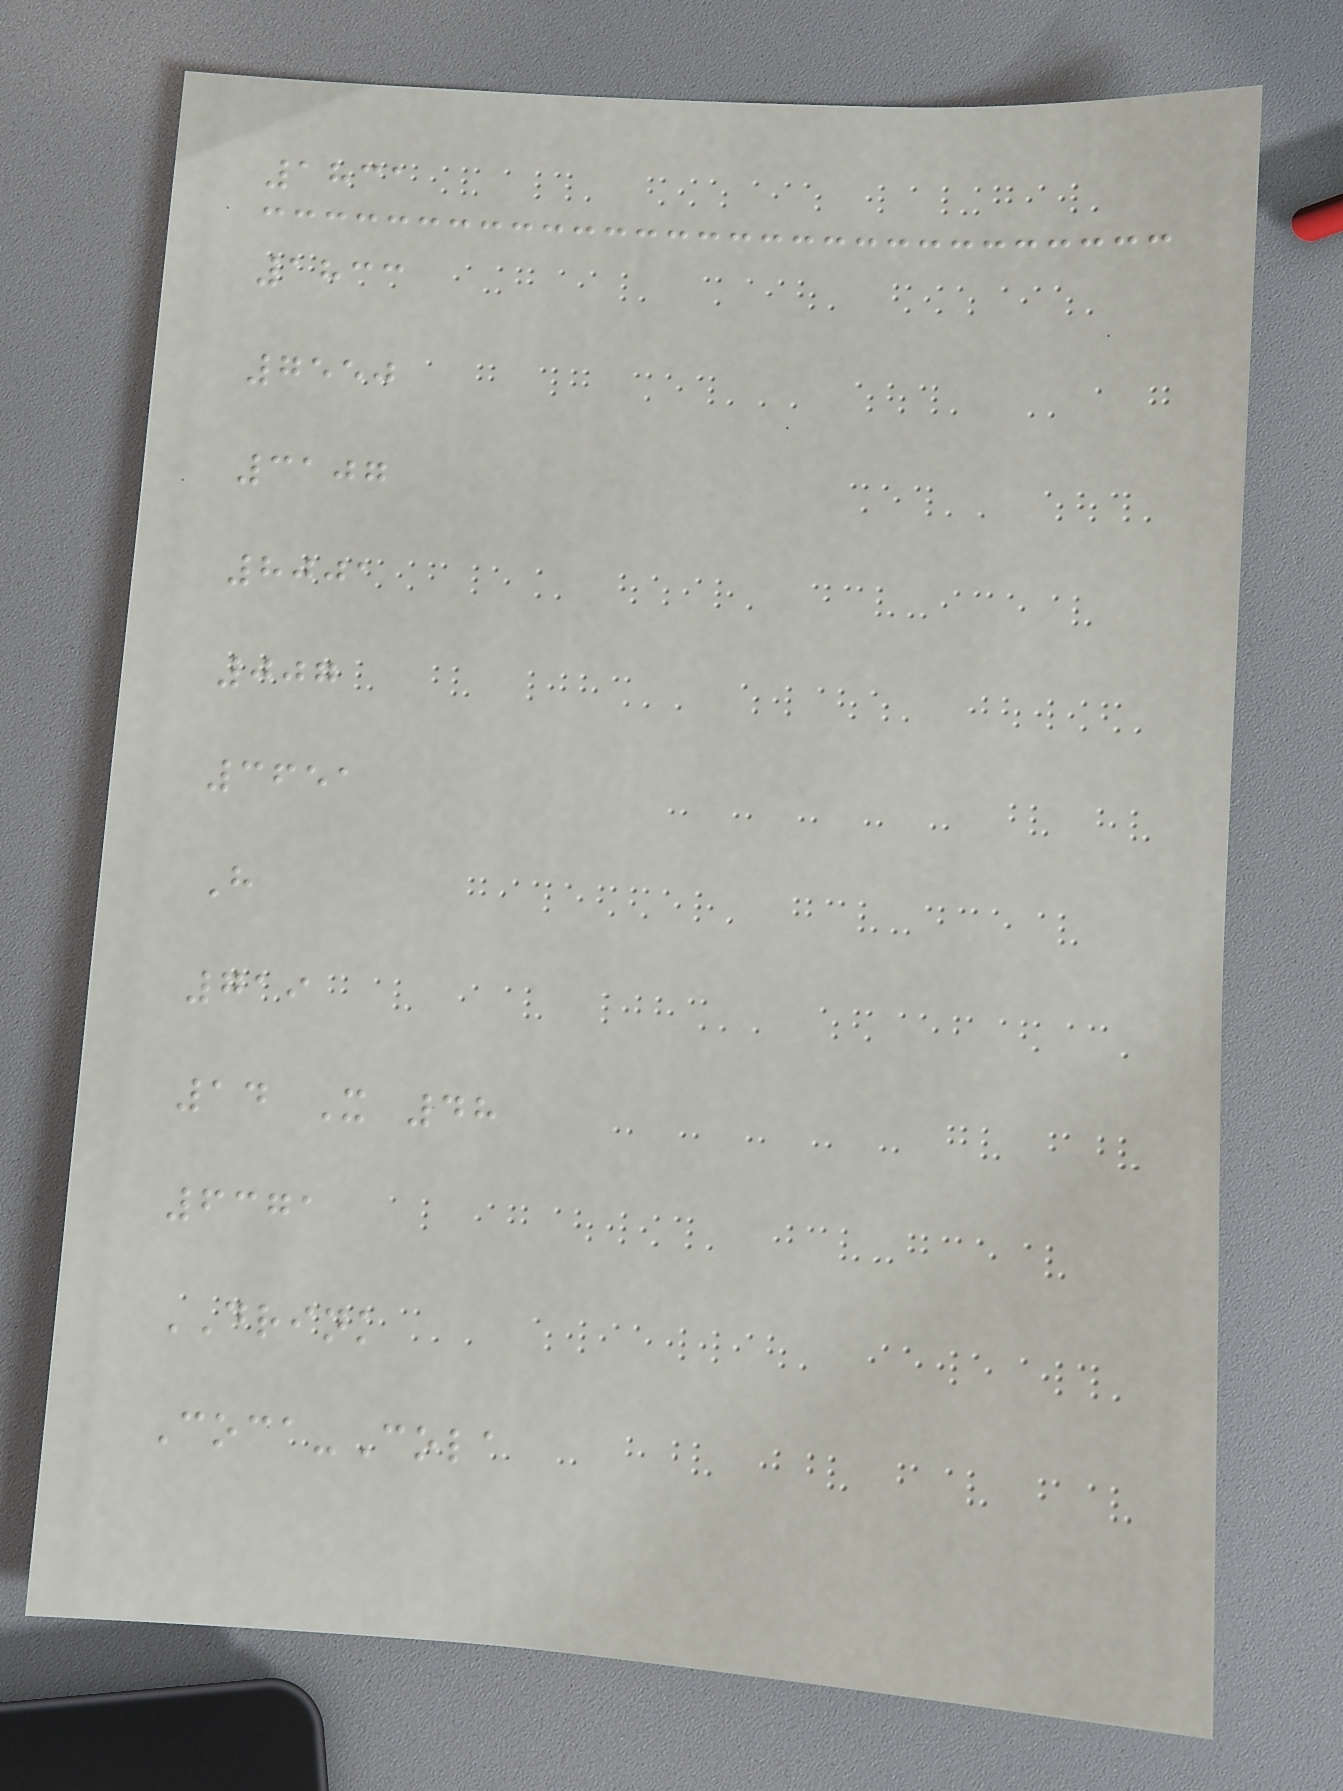1831
1833
7550
3107
8001
007
3651
H
719
14 X 48
6371
DRINK
Coca-Cola
